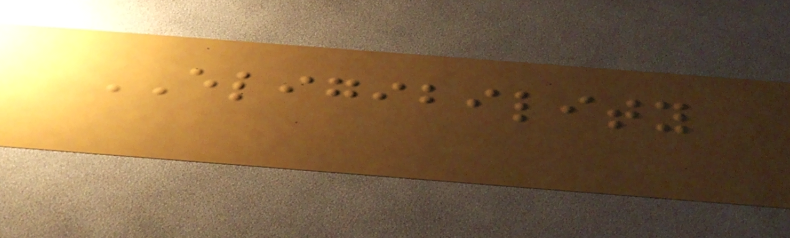ELIGIBILITY
